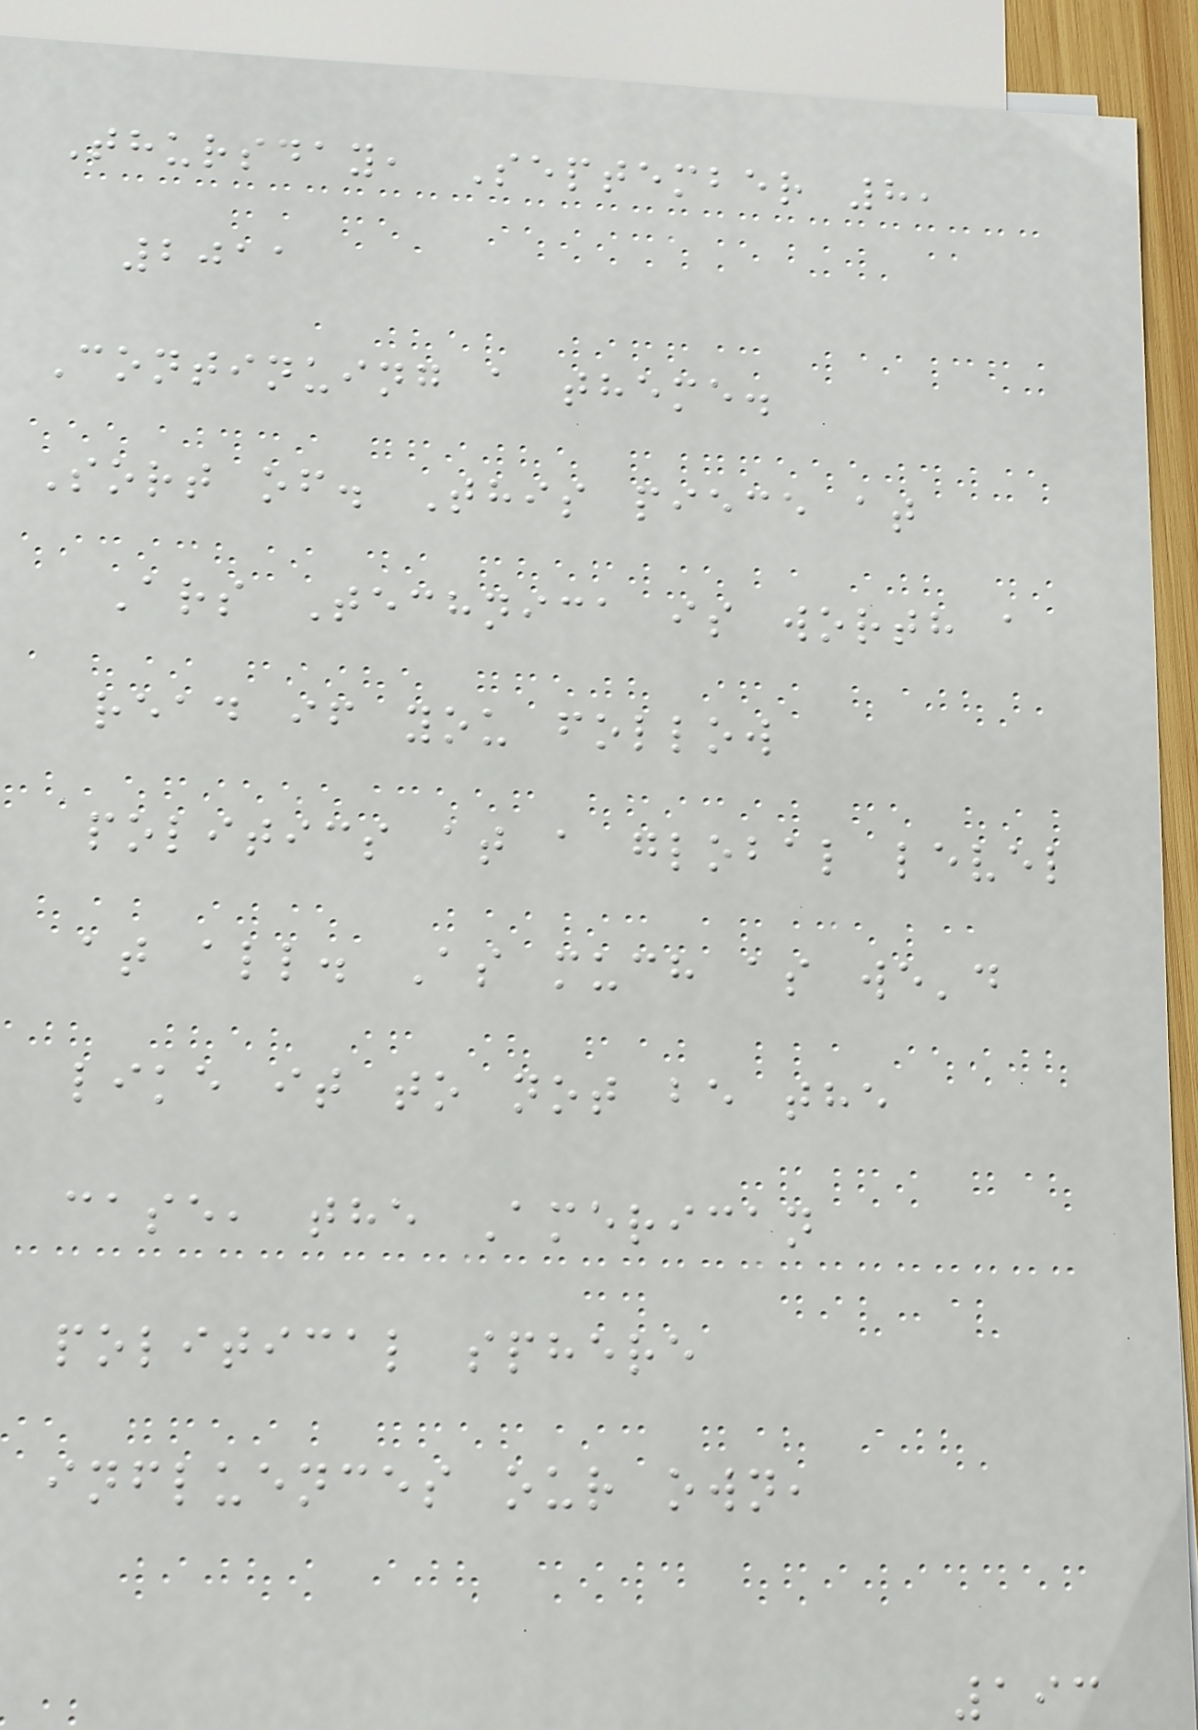Thursday, September 8,
2011
Continuing a theme.
Sort of. This piece at
Ars Technica is worth a
read if you follow
politics at a global level
at all. As much as we'd
like it to not be the
case, the American
political sphere
influences our own,
193
